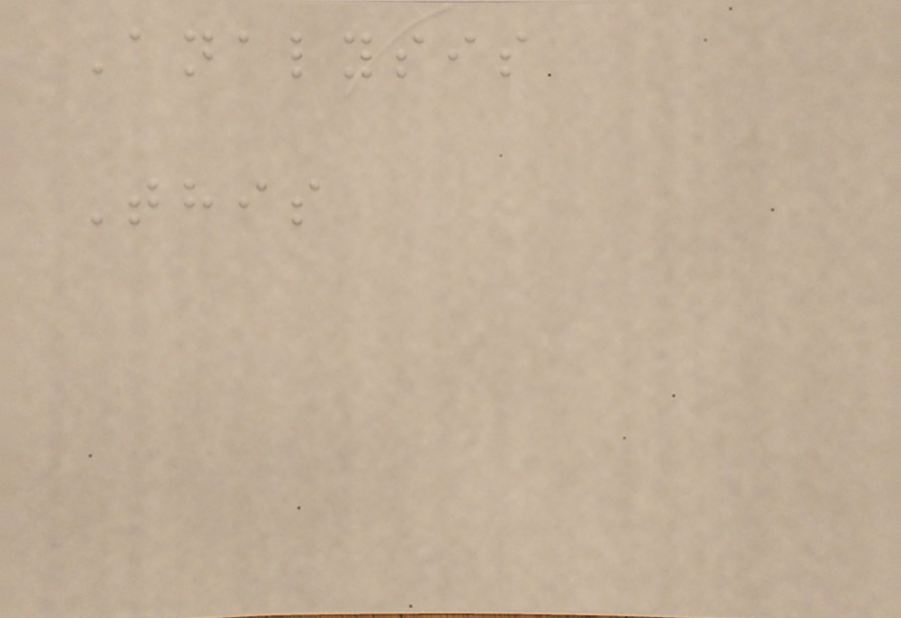Analysis
This
